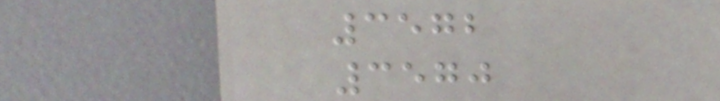3572
3570
